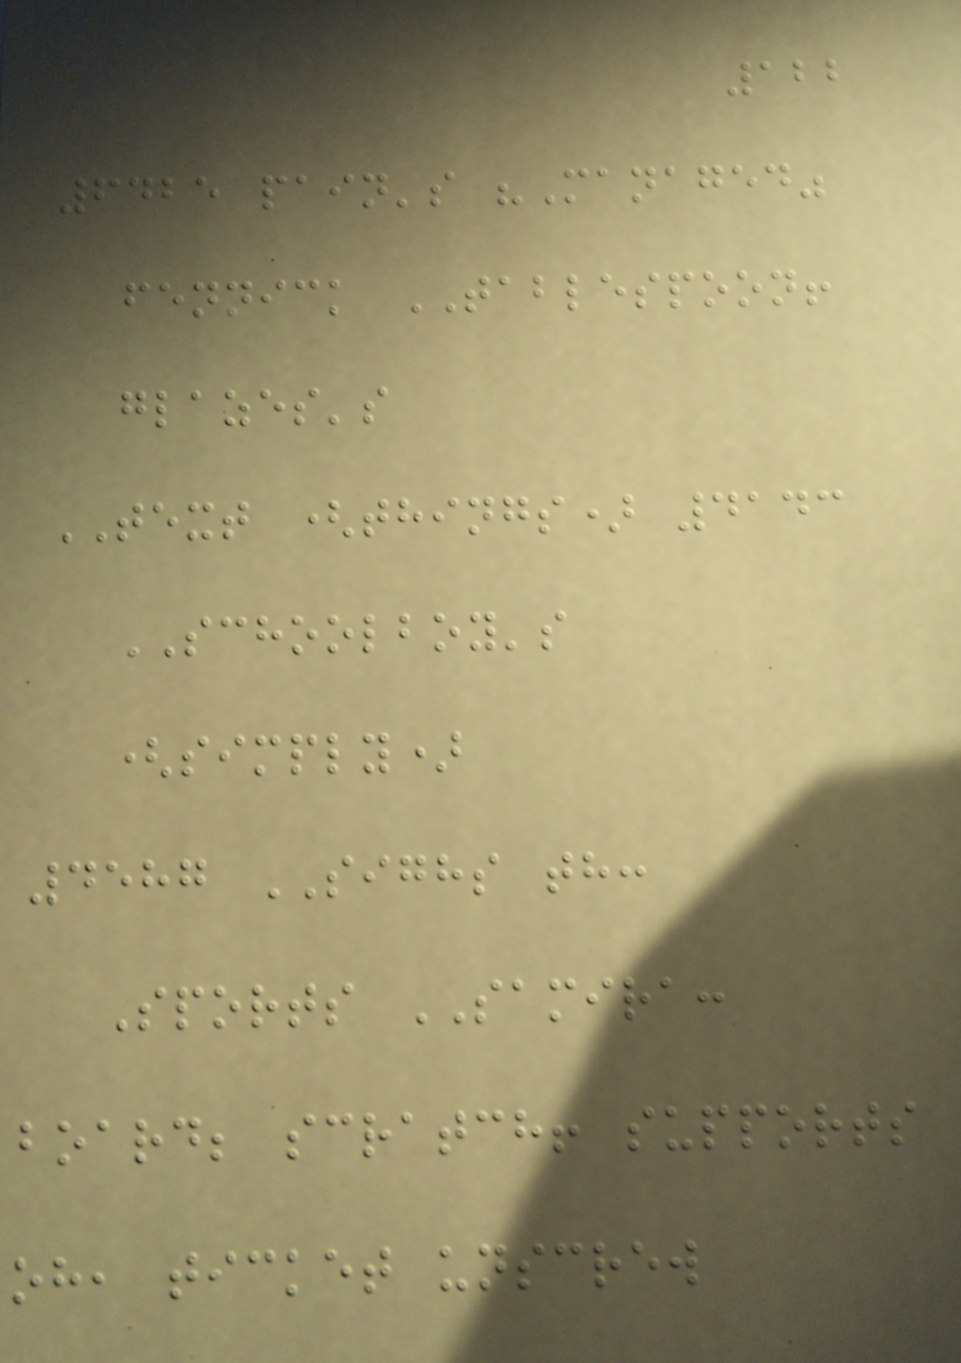122
6425 pain's "Managed"
fennick TABLESPOON!
glazes's
TEXT (things) 4143
SCHOOLBOY's
(simply)
4587 SIGHS th:
Sports SAMIRA:
board; scratch! supports
oh, ticket unscrew
